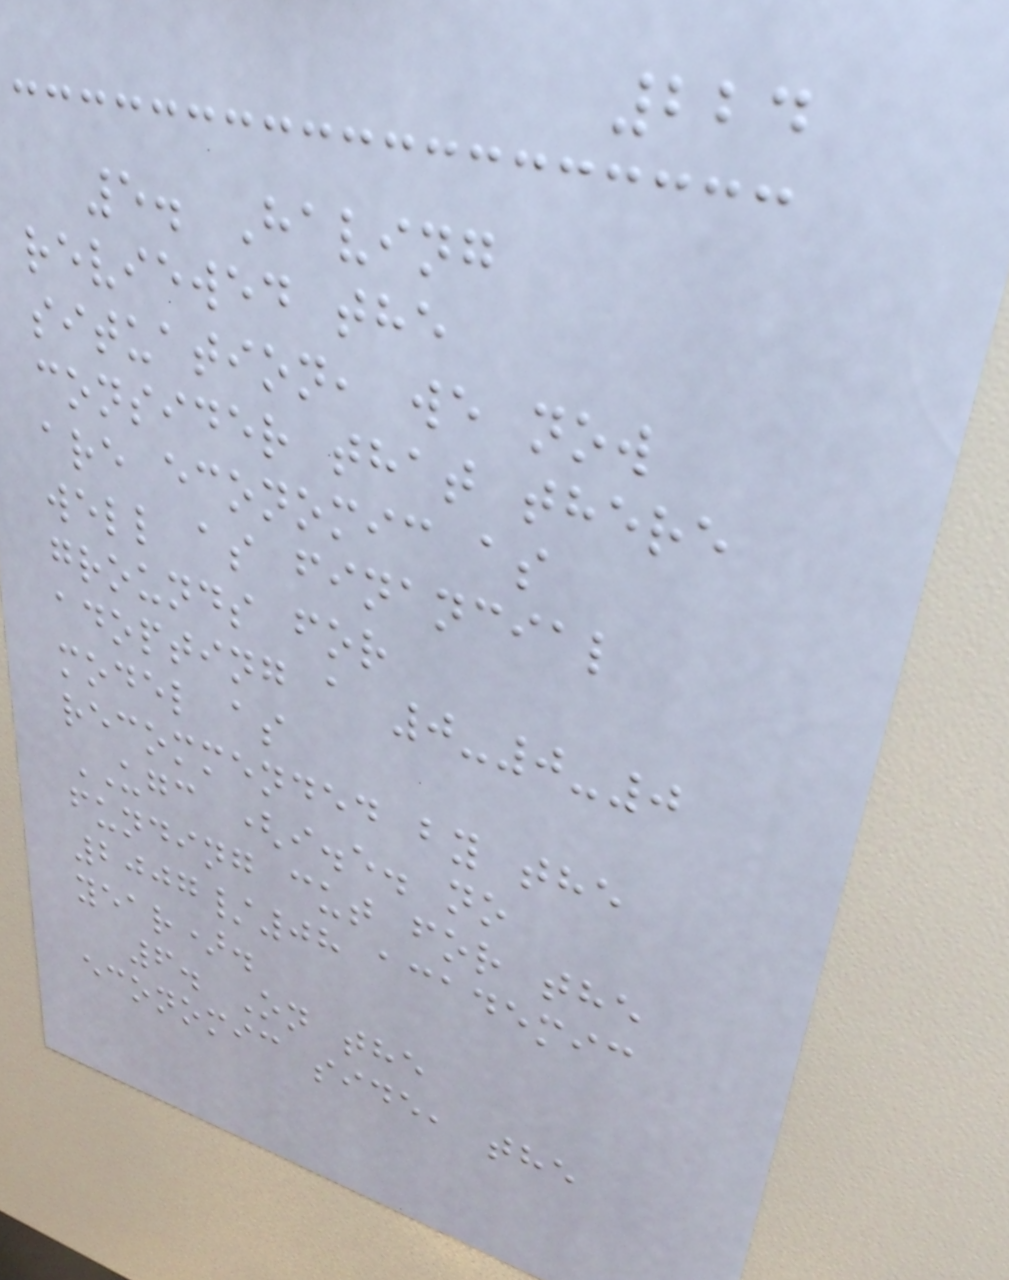224
5. Having
reviewed the
situation, we now
consider that there
are economic as
well as financial
grounds for
adopting a 0-0-0
model as
recommended by the
UGC (i.e. no
funding cut for the
2007/08 academic
year).
6. On the
economic side, the
